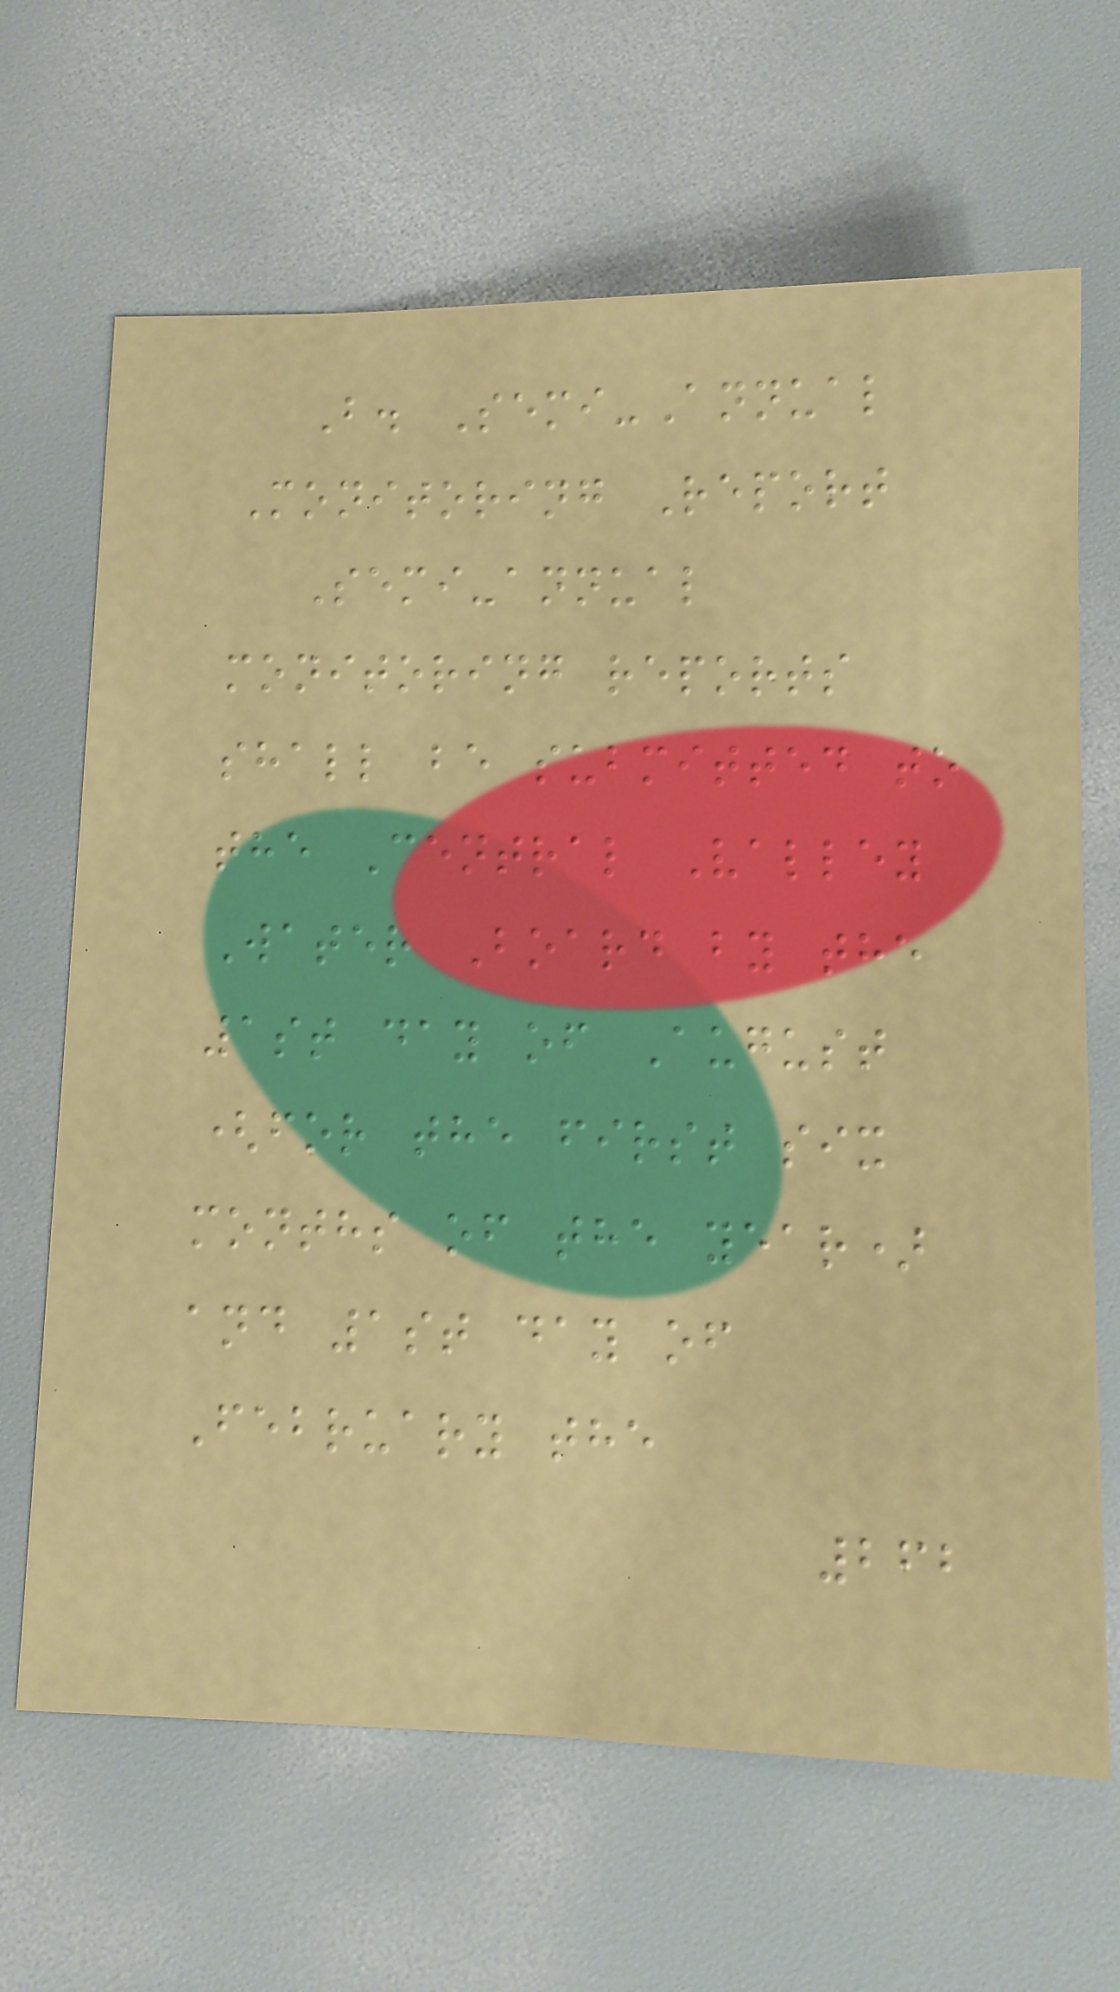B. Semi-Annual
Monitoring Report
Semi-annual
monitoring reports
shall be submitted to
the Central Valley
Water Board by the
1st day of August
(for the first six
months of the year)
and 1st day of
February the
262
